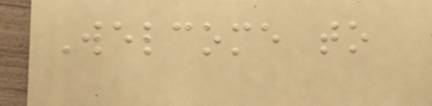Welcome to
